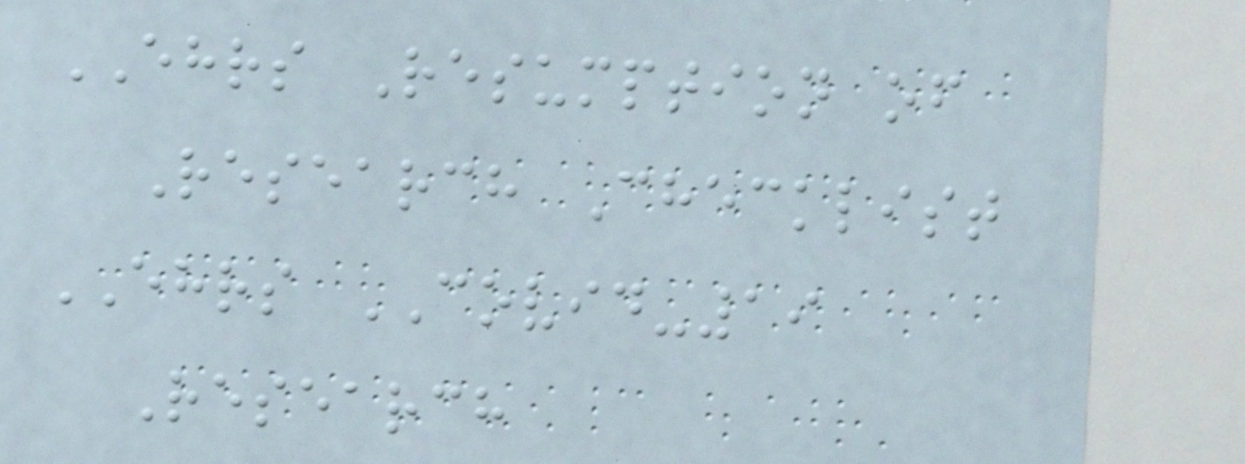EHRS Resumption of
Research Checklist
EHRS COVID-19
Research
